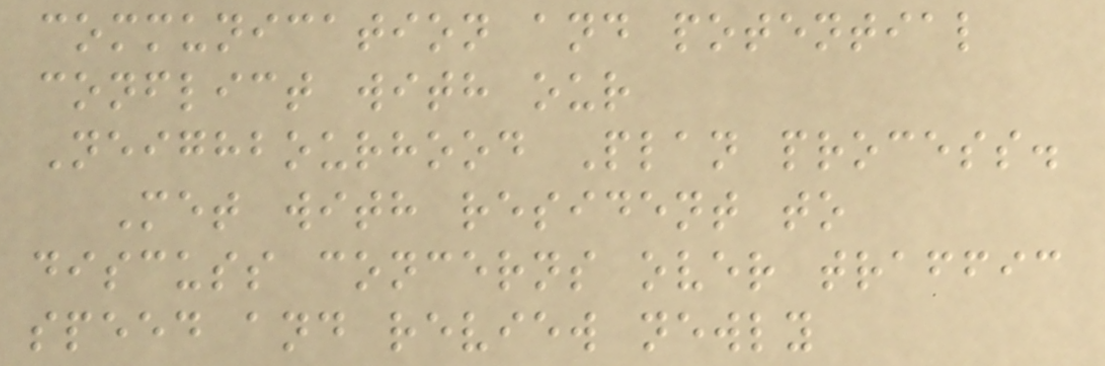communication and potential
conflict with our
Neighbourhood Plan process.
Met with resident to
discuss concerns over traffic
speed and review newly
